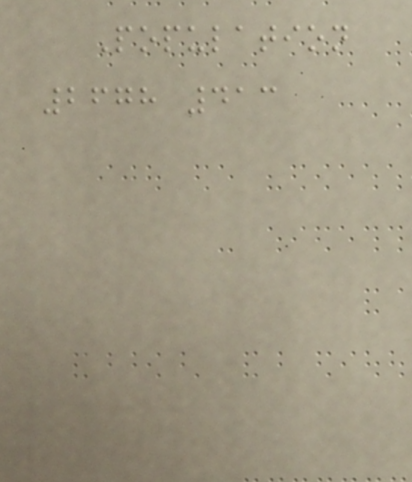Population
2678 413
